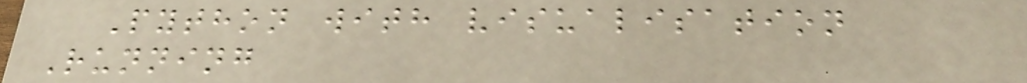Python with visualisation
Running
